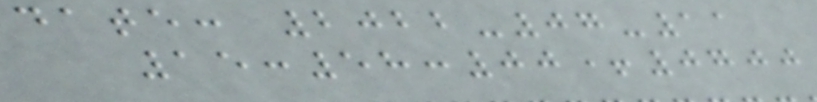date: 2022-07-11
15:58:00+0700
